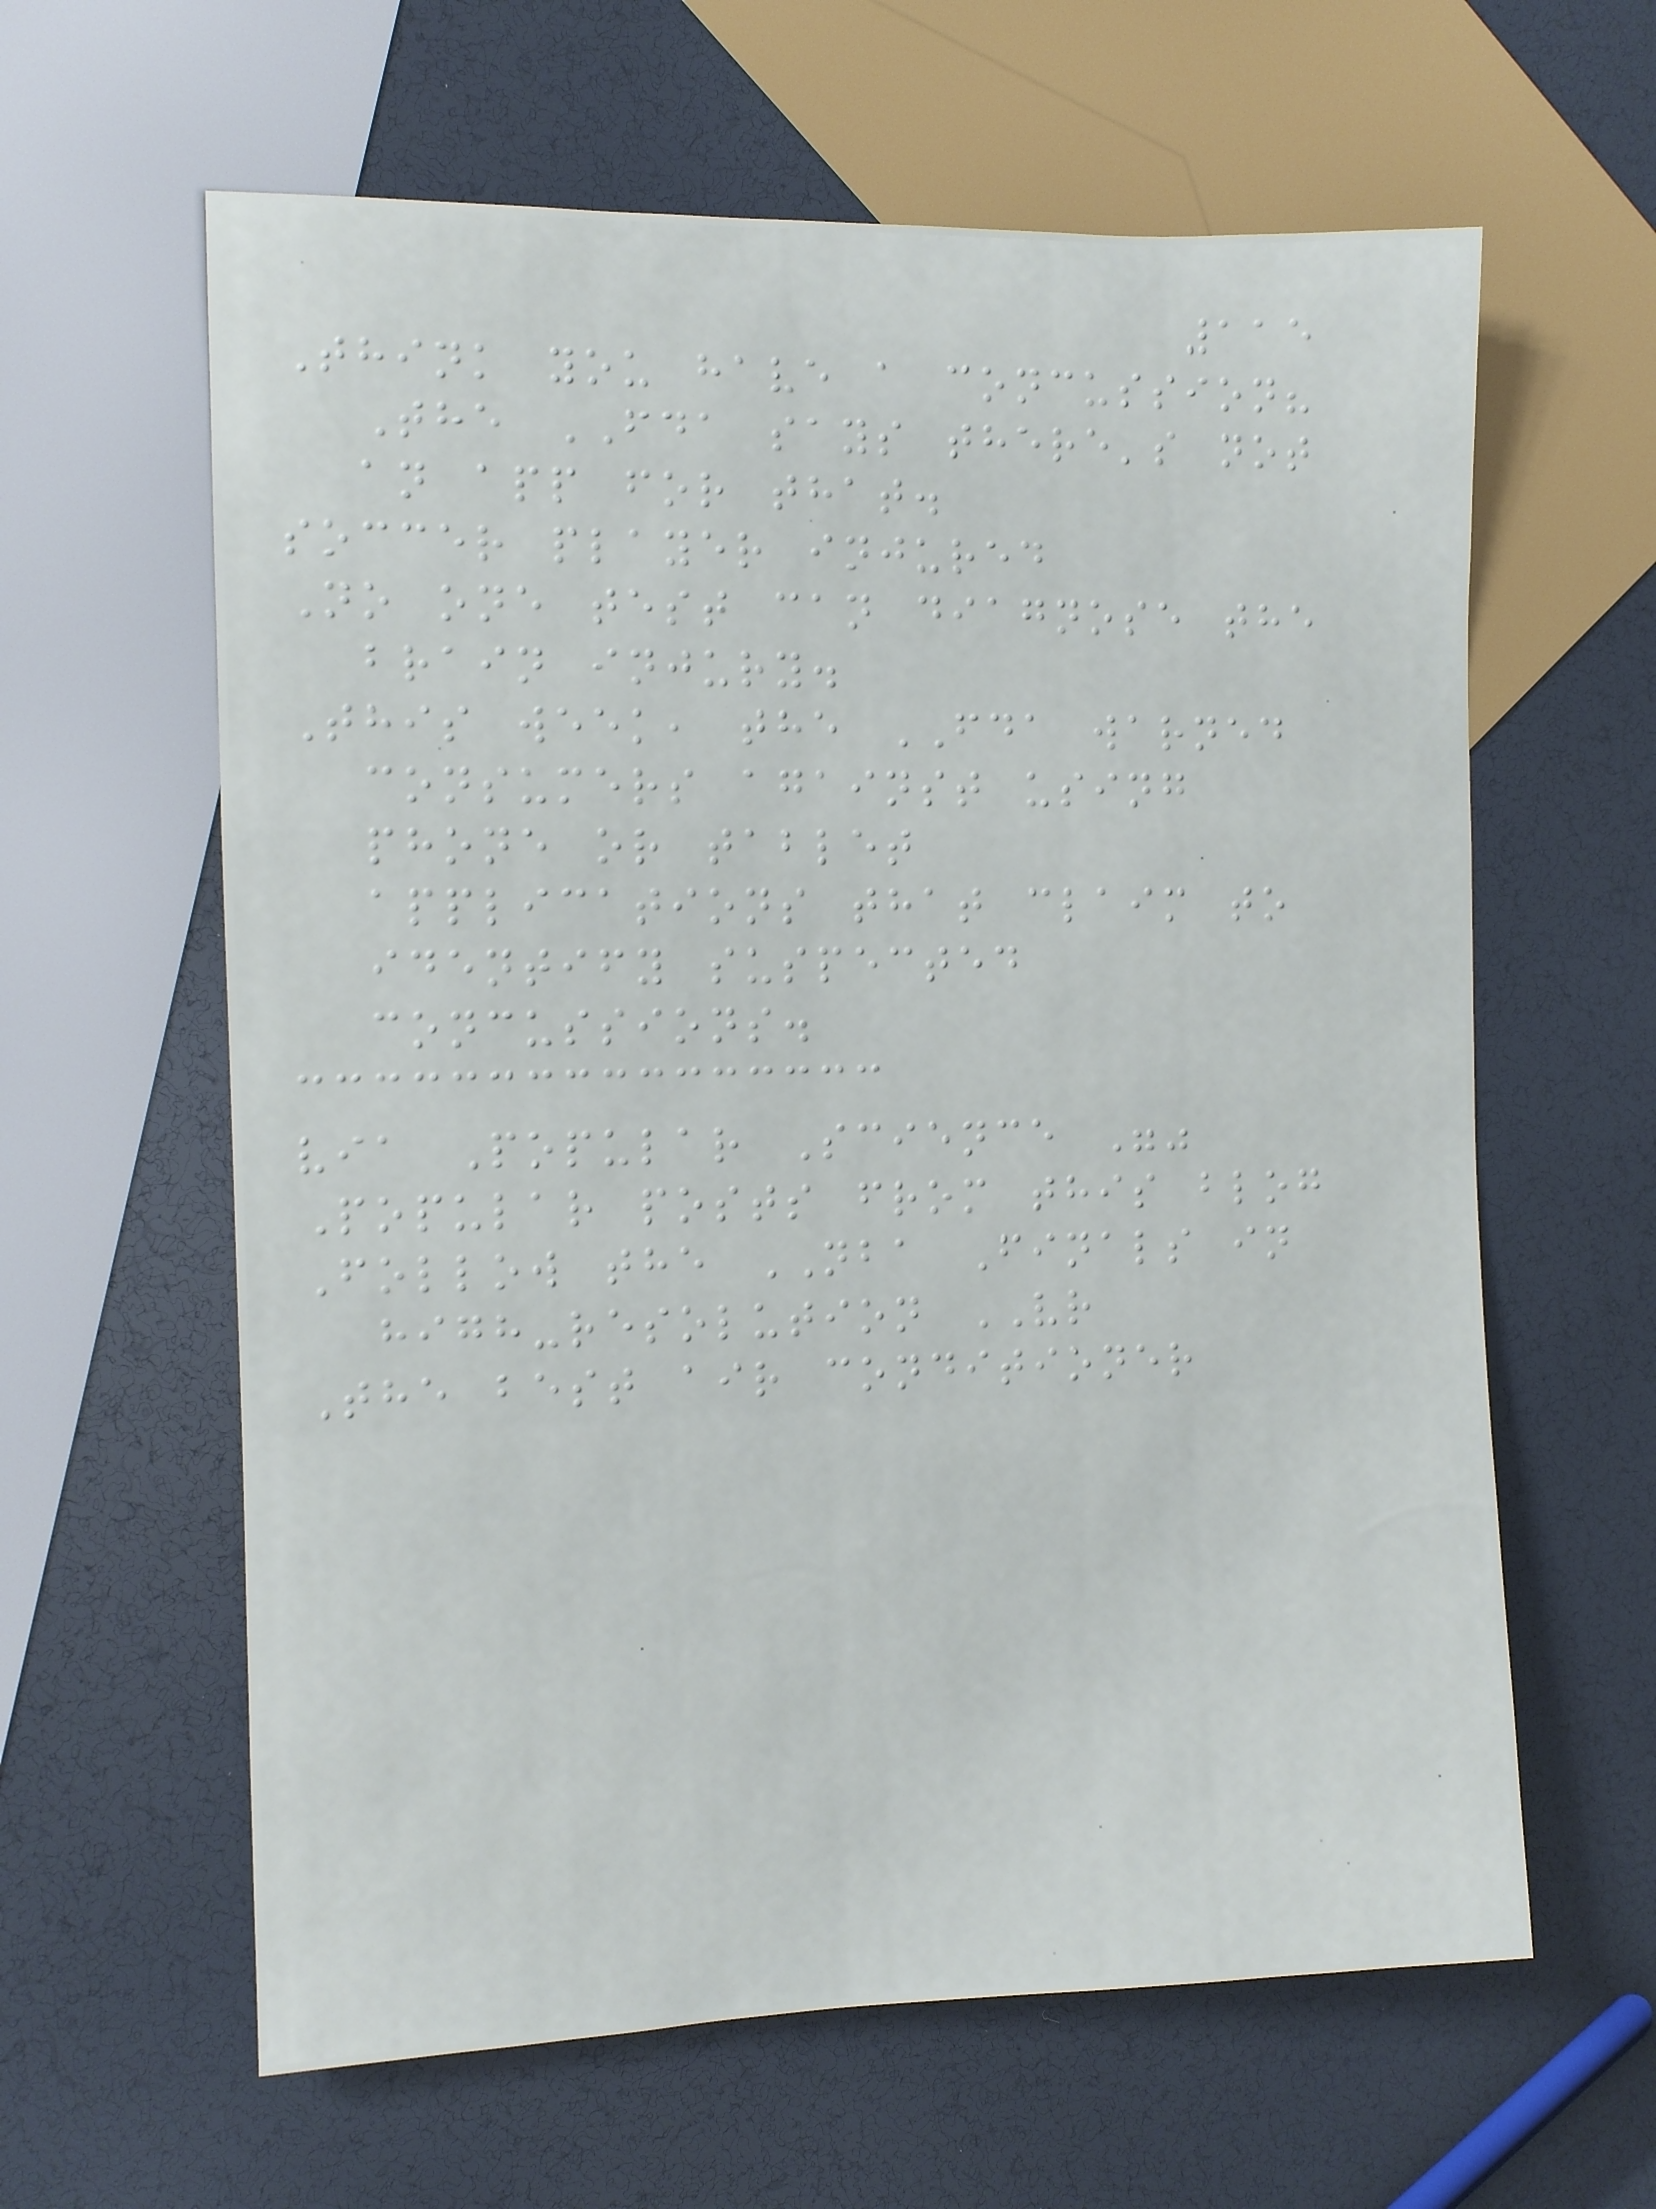115
Think you have a concussion?
The FDA says there's not
an app for that.
soccer player injured
No one test can diagnose the
brain injury.
This week, the FDA warned
consumers against using
phone or tablet
applications that claim to
identify suspected
concussions.
via Popular Science ""
Popular posts from this blog
Follow the NBA Finals in
high-resolution VR
The best air conditioner
